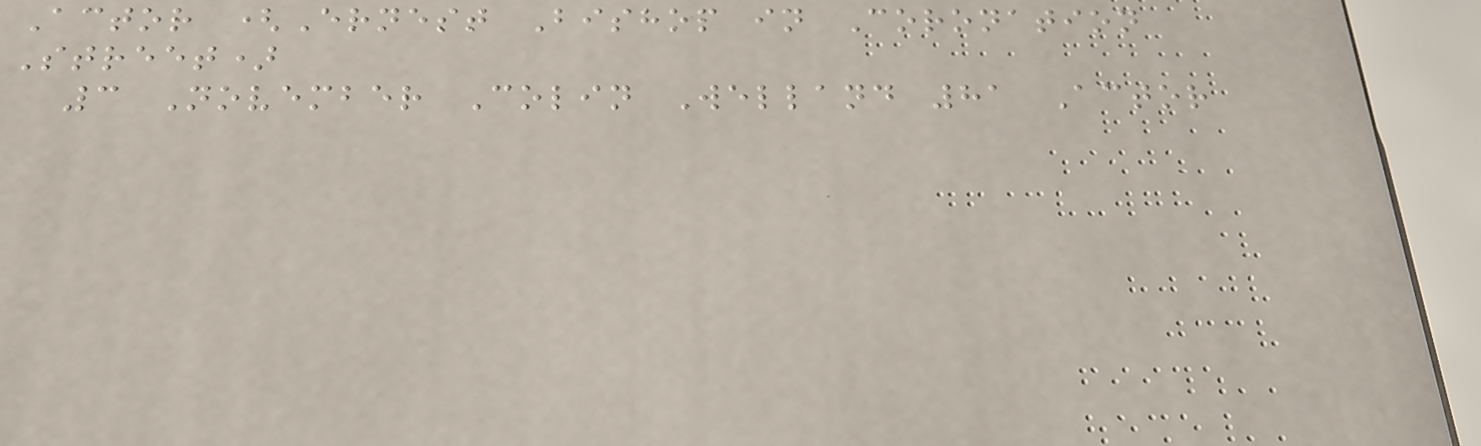Actor (Ernest Bishop in Coronation
Street)
3 November Colin Welland 81 Actor
